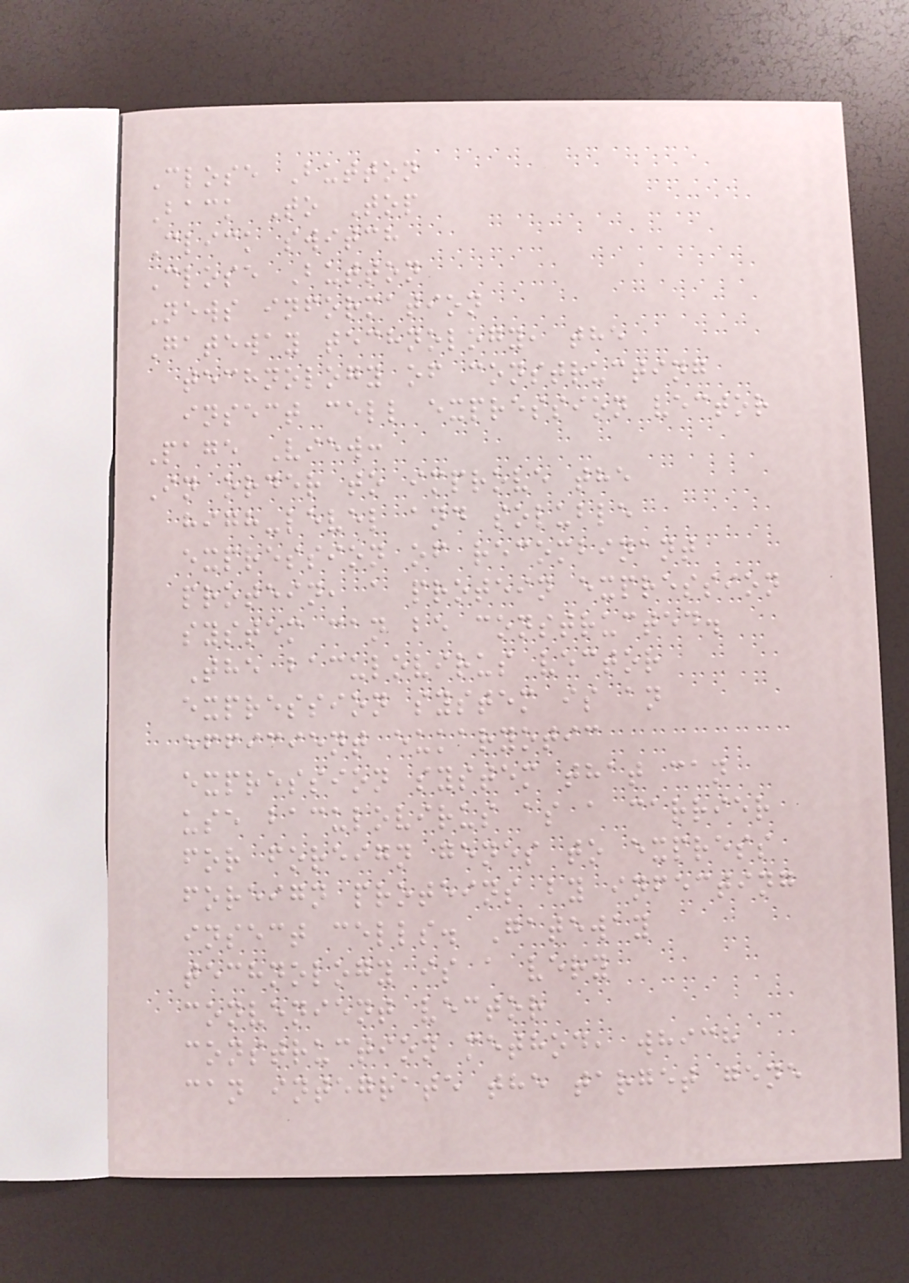Close Button
Back To Top
Click switch
Close Button
News information
Gateway technology, the
technology of constructing
insect cell expression vector
Page View:
In order to improve the
high-level and soluble
expression of recombinant
protein, a protein expression
system can be constructed.
The baculovirus vector
expression system is an
efficient eukaryotic
expression system that can
use baculovirus as a carrier
for foreign genes to express
foreign proteins by infecting
insect cells. Gateway
technology is a very
convenient vector
construction method, which
can integrate the target gene
